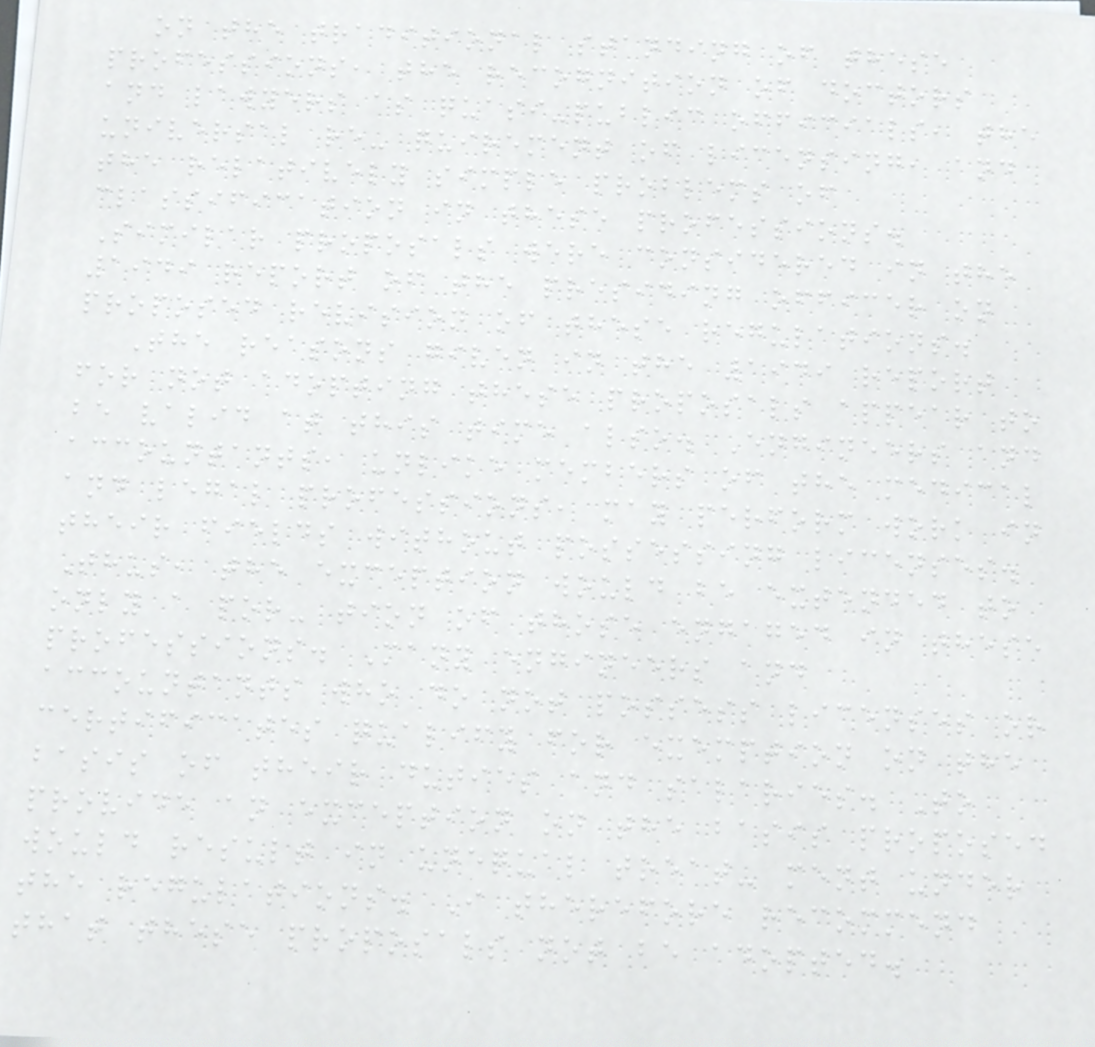on the traditional standing of these
professions, the recognition of doctors
and lawyers as quasi-public officials, the
universal re- quirement of licensing, and
the relatively simple problems of
classification in these professions.
Similar proposals were considered in the
1949 report of the presiding officer on
proposed revision of these regulations.
The reasons given in the 1949 report
for not adopting these proposals appear to
be valid at this time also. Engineers and
accountants, unlike members of the medical
and legal professions, may perform work in
their fields without possessing licenses.
Thus, the exception would be extended to
only a por- tion of those engaged in these
professions. Many engineers and
accountants who do not possess licenses or
certificates qualify for exemption on the
basis of their duties and salaries. To
provide an exception on the basis proposed
would result in unequal treat- ment under
the regulations. I therefore recommend
that these proposals not be adopted.
